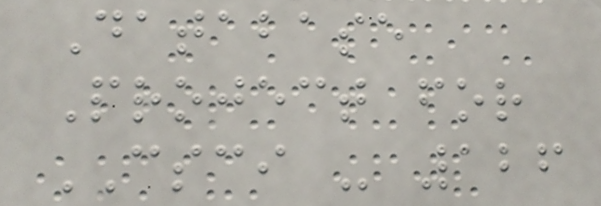Database
Project for
CSCI - 126
